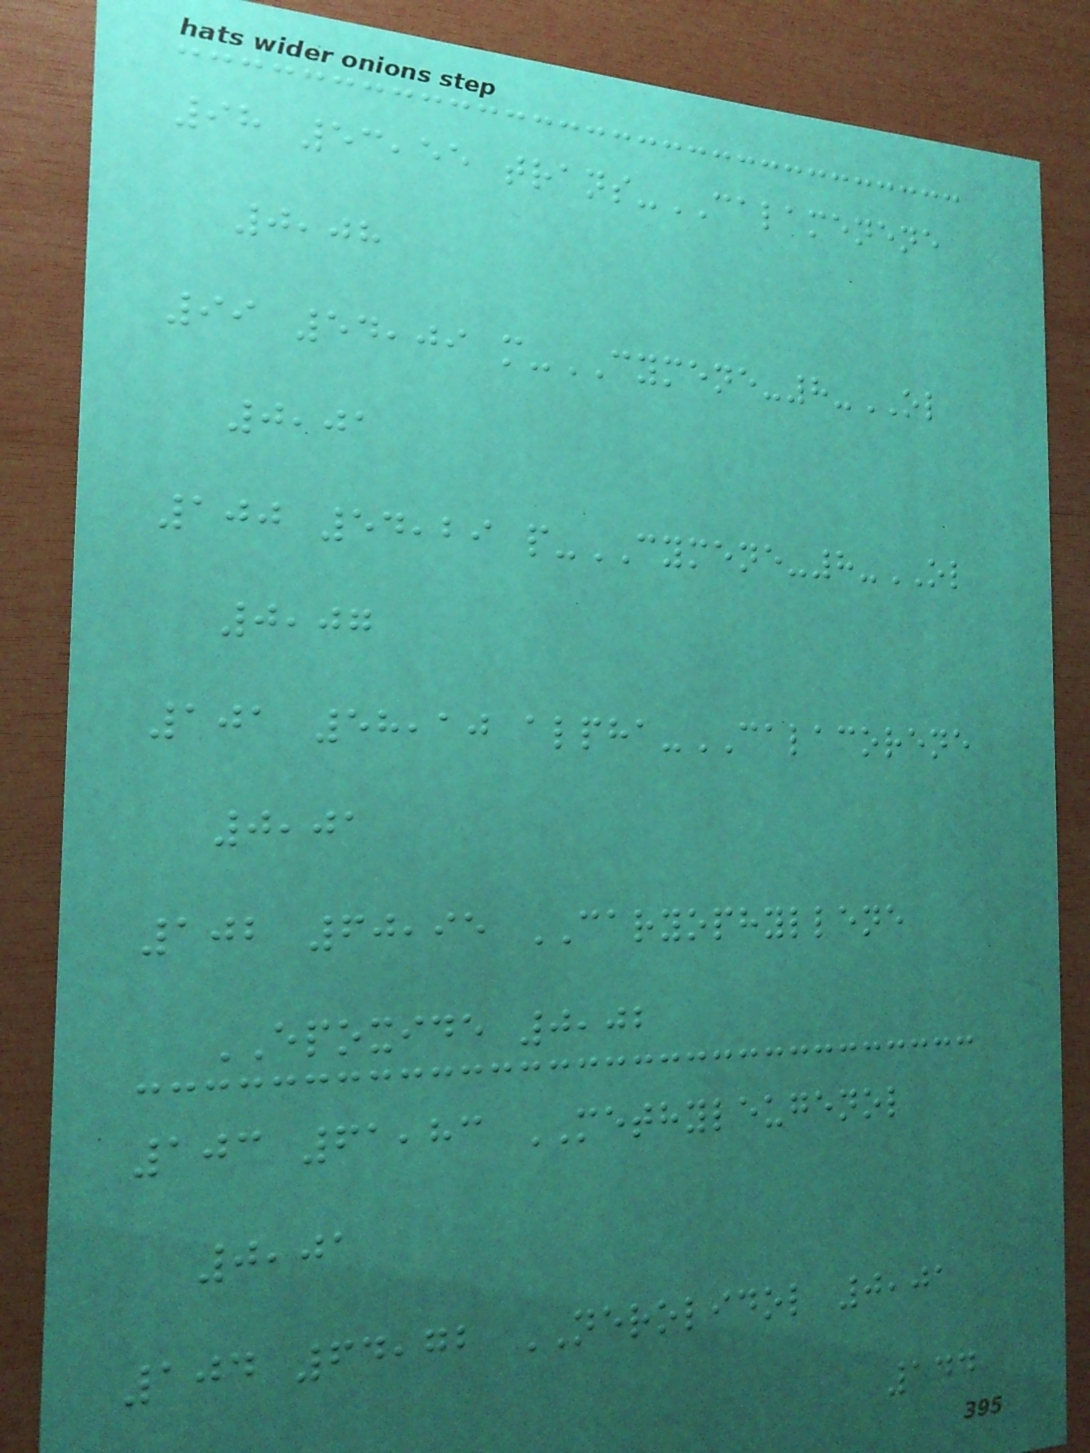98 53,55 trans-CALAMENENE
0,08
99 54,09 m-CYMENE-8-OL
0,01
100 54,29 p-CYMENE-8-OL
0,07
101 58,10 alpha-CALACORENE
0,01
102 60,95 CARYOPHYLLENE
EPOXIDE 0,02
103 61,83 METHYLEUGENOL
0,01
104 64,72 NEROLIDOL 0,01
144
